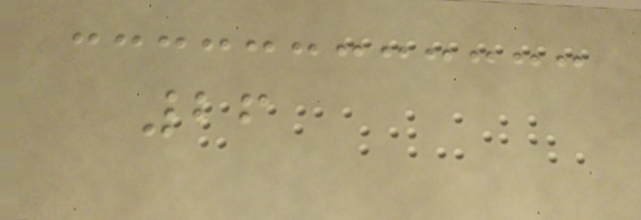26
